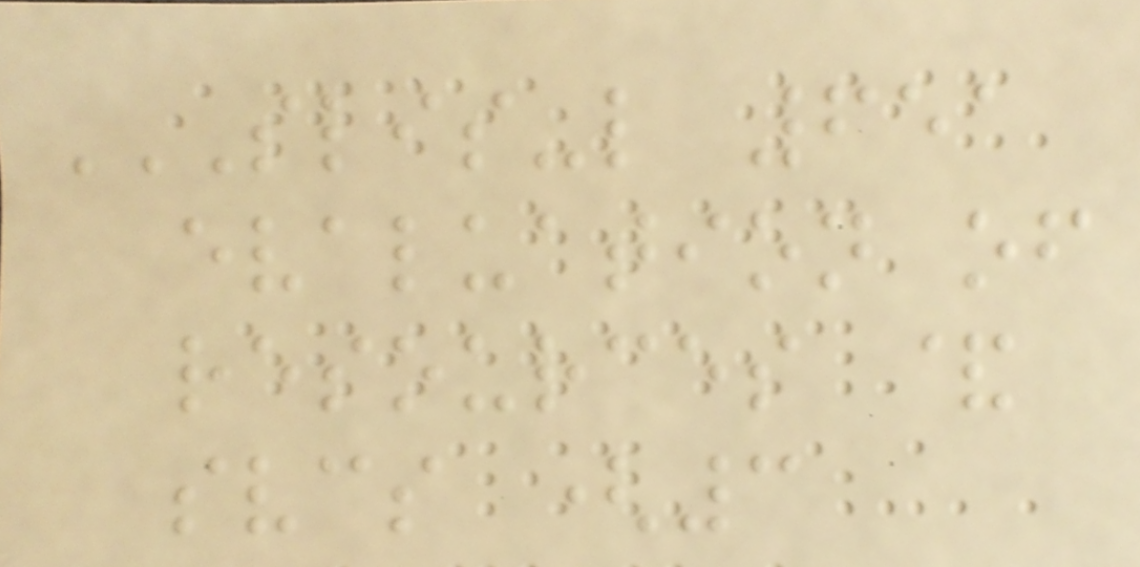SLIS-L 651
EVALUATION OF
RESOURCES &
SVCS (3
